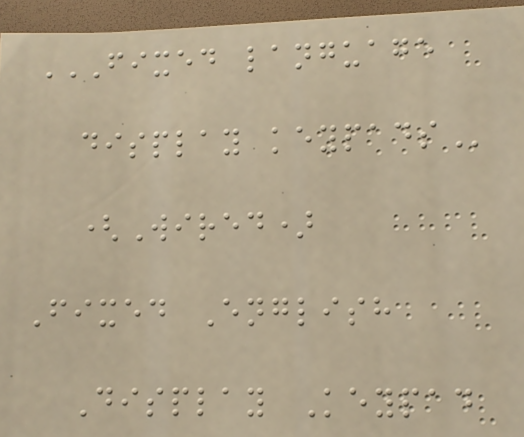FIXED LANGUAGE
DISPLAY KEYPADS
(Wired)
Fixed English
Display Keypad
